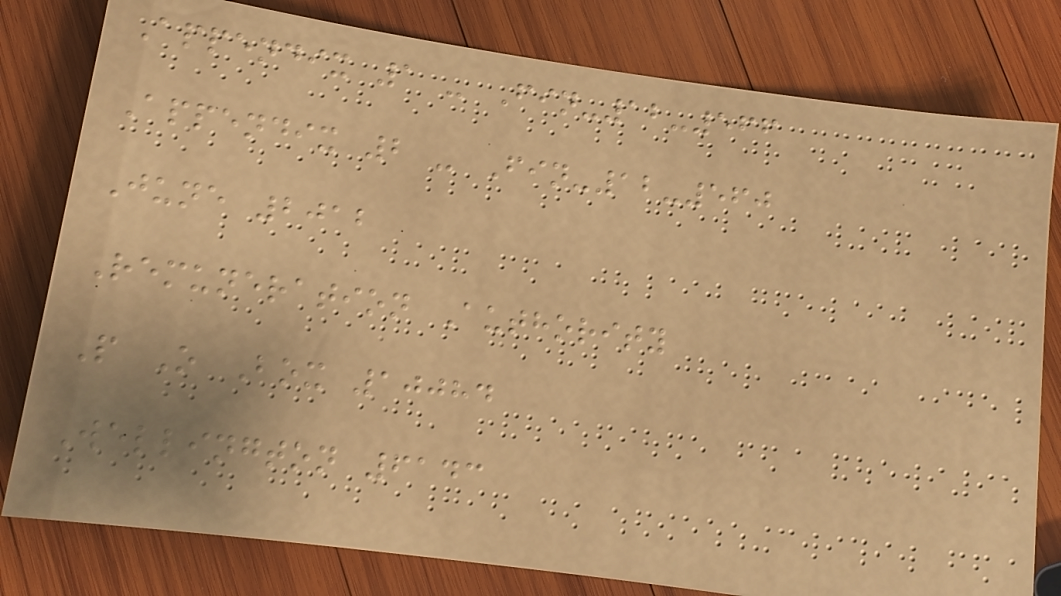Appendix 1 - Fin-12-566
Appendix 2 - Fin-12-560
June 2012
Remuneration Authority
P O Box 10084
Wellington 6143
